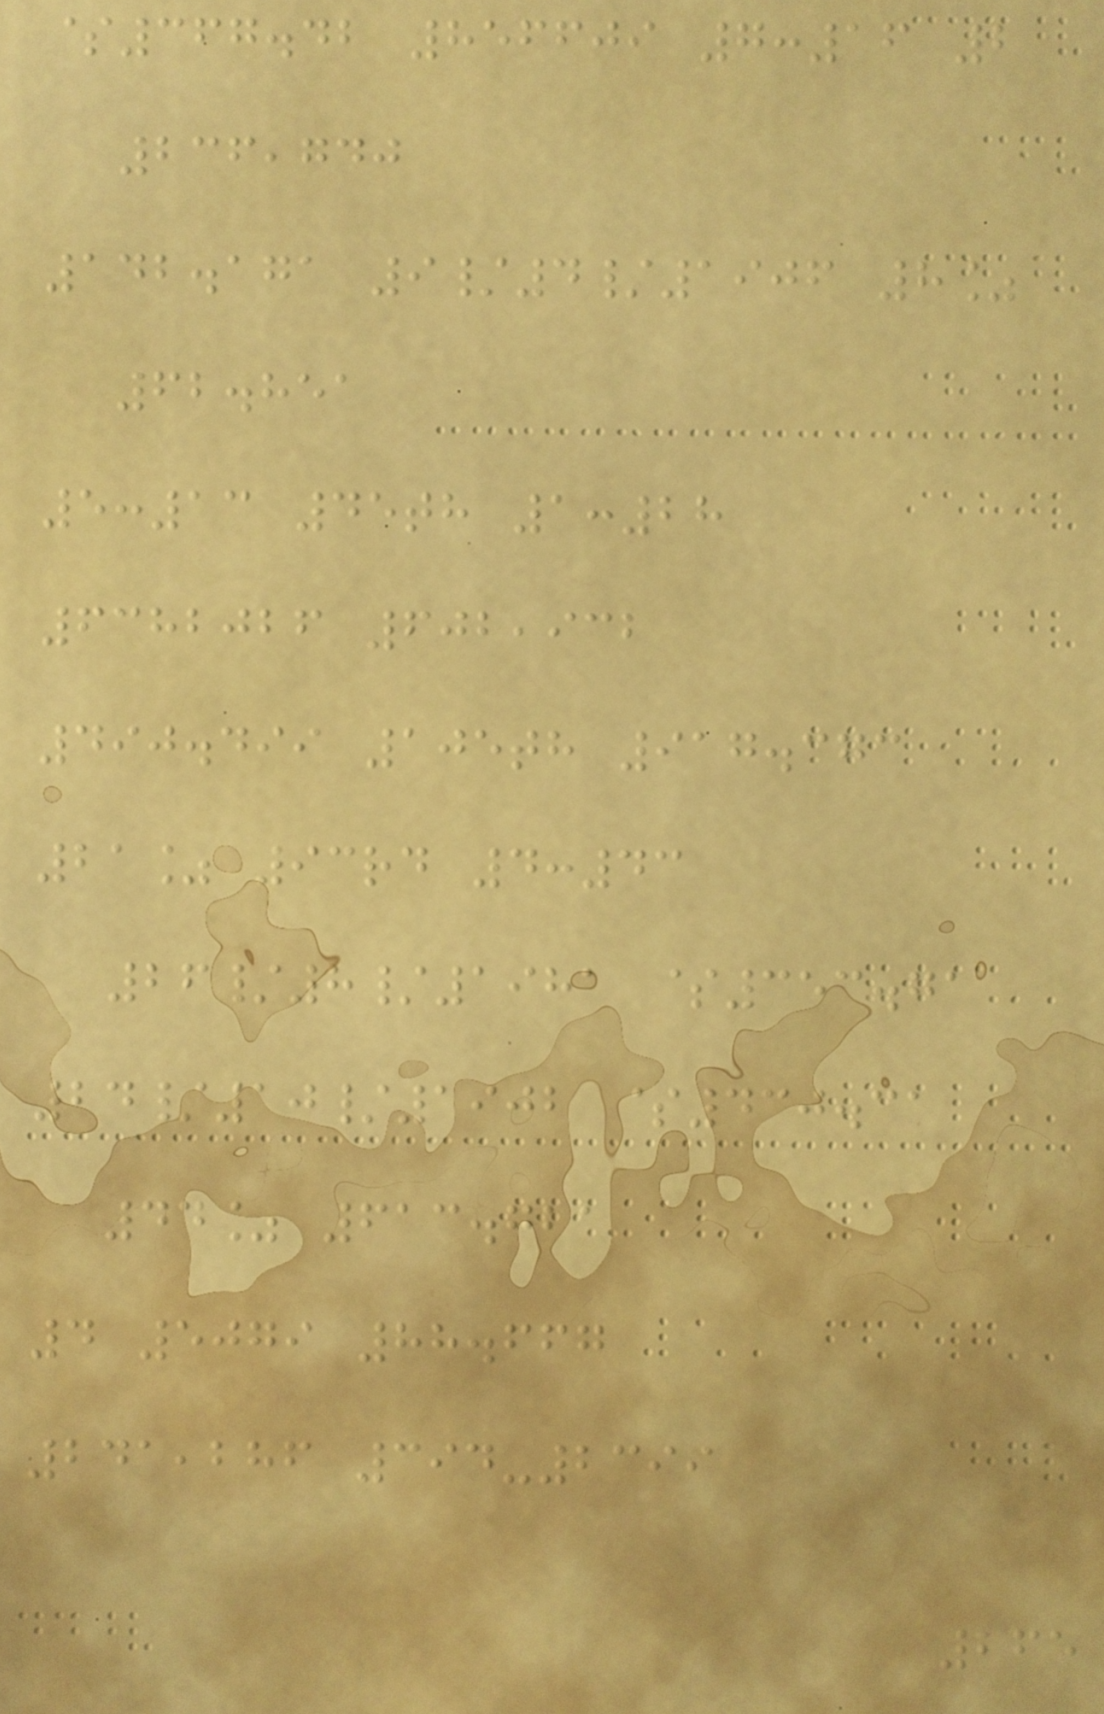$367.42 856609 7:16 2
236,740
142.171 9/4/1906 8%
62.851
5:13 45th 1:28
6382026 602,932
490.499 105th 917.373
21% 93rd 4:43
26/8/1981 $353.71
24/10/1902 $430.31
44% 613.721
4 5079 88.667
241,286 394-2399
265
